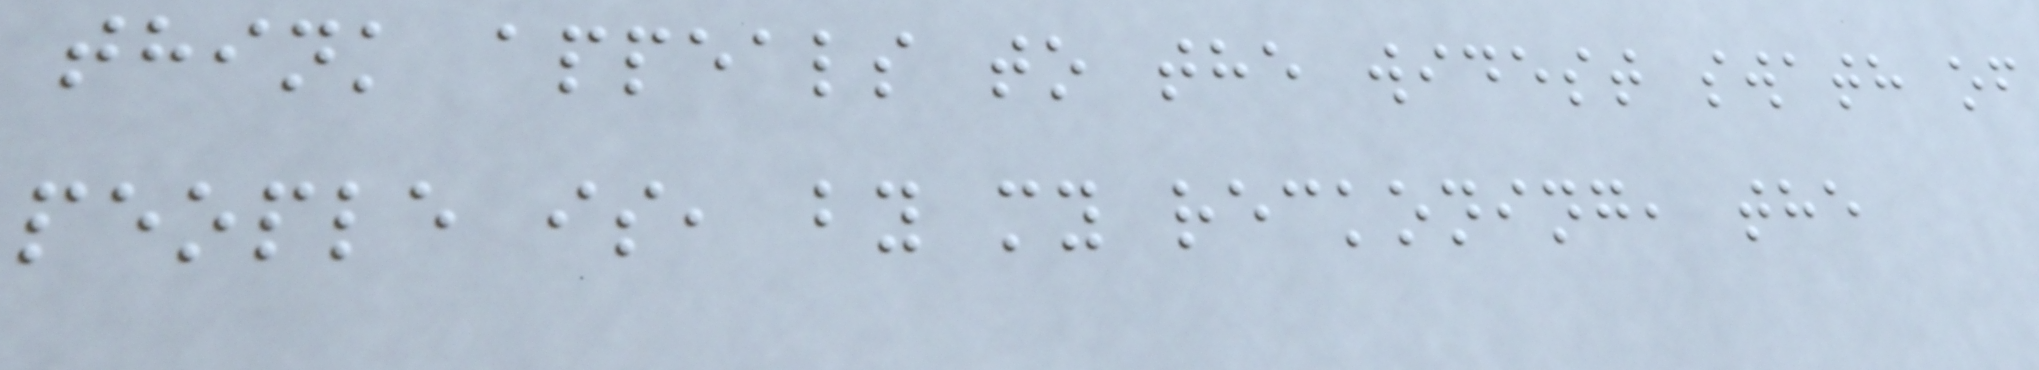think appeals to the widest swath of
people is, by my reckoning, the
